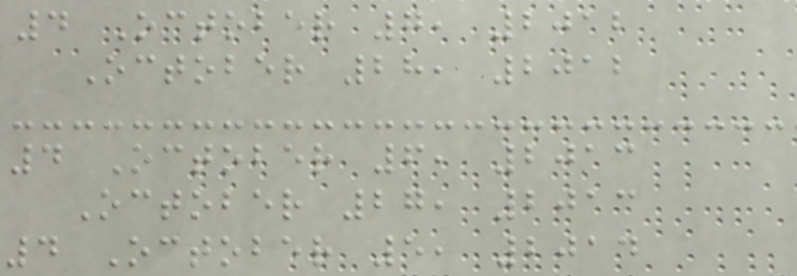4 October 7, 2012
October 28, 2012
4 October 6, 2013
October 27, 2013
4 October 5, 2014
